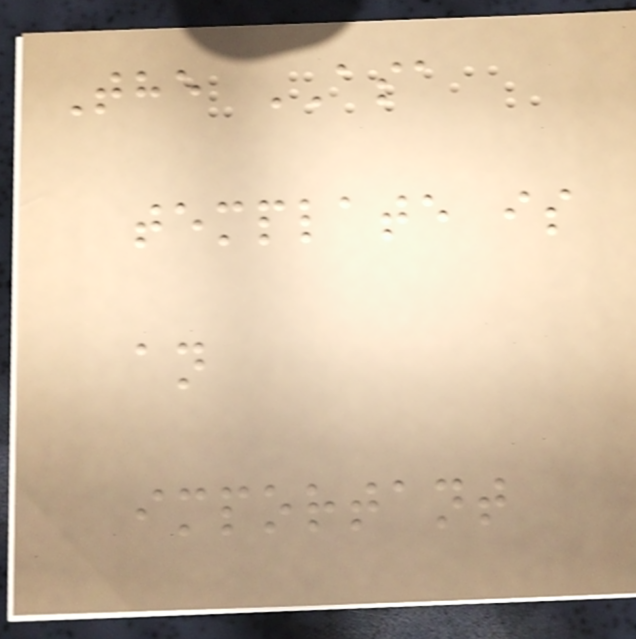The ASA
template is
an
important
